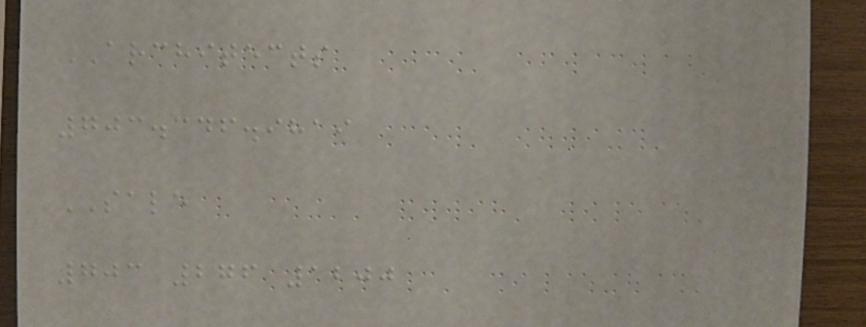ARCHITECTS
703.346.9819
SALE
703 276 1200
